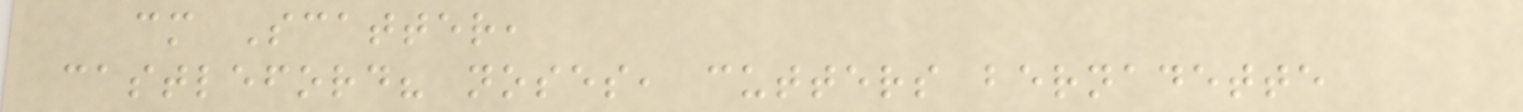cm Scatter,
castleford? noses, cutters bernadette
